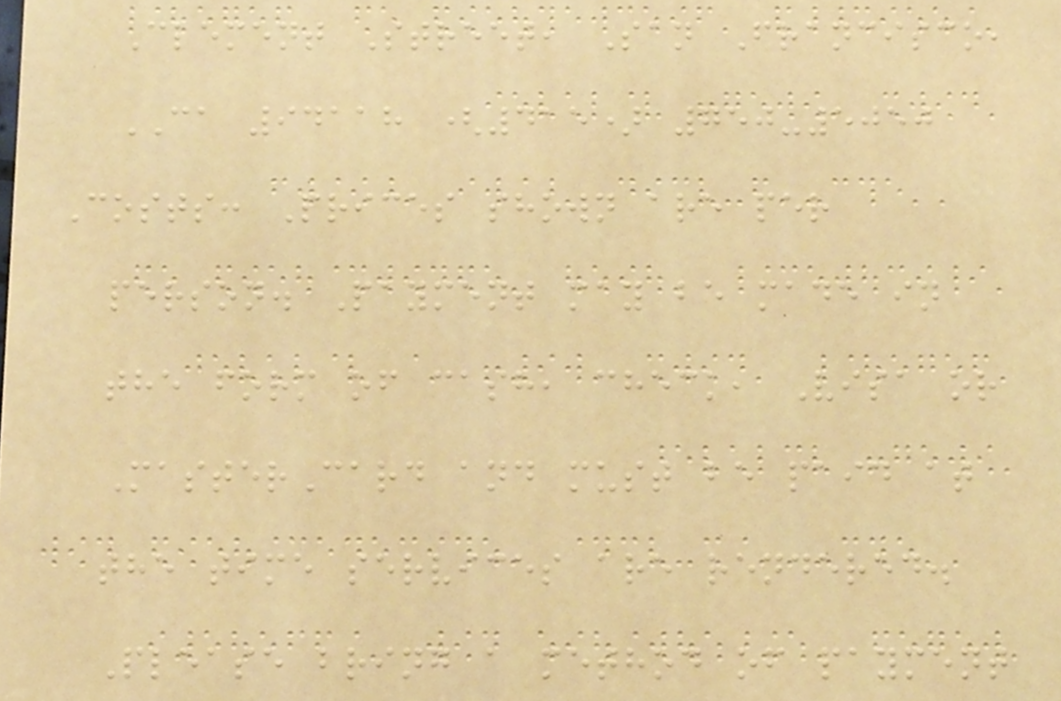Clement Street, San Francisco,
CA 94118 (415) 750-5050
Costs: Prices shown are per
person. Payment may be made in
the form of cash, check, Visa or
MasterCard and must be paid at
the time services are rendered.
Please bring a method of payment
